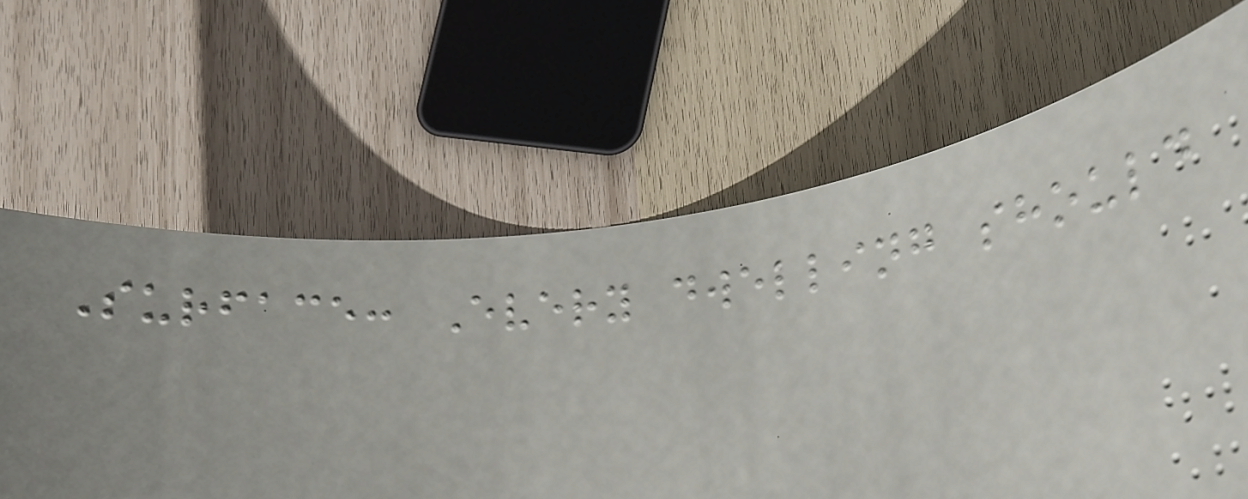Surface: Every dwelling should
